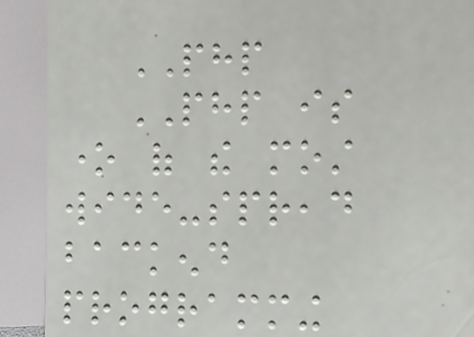PHP
PHP is
one of the most
wide-spread
backend
programming
